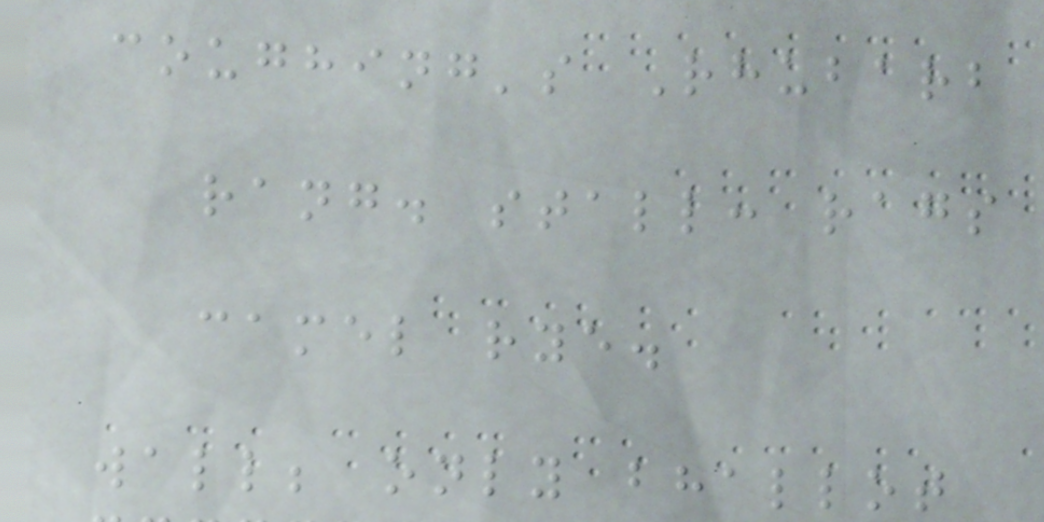coughing's Rhubarb
rang. stall: rags
camel rye.
wall; only bhallot
